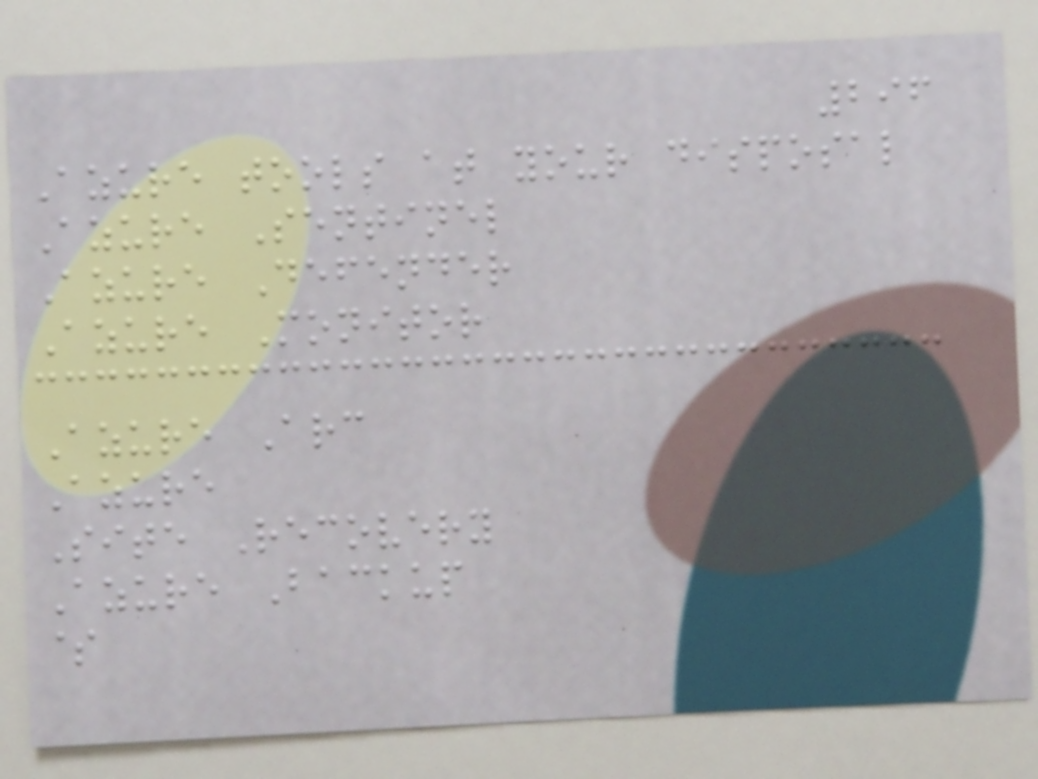296
Azure tools at your disposal
Azure Sentinel
Azure Defender
Azure Monitor
Azure Arc
Azure
Site Recovery
Azure Backup
$
